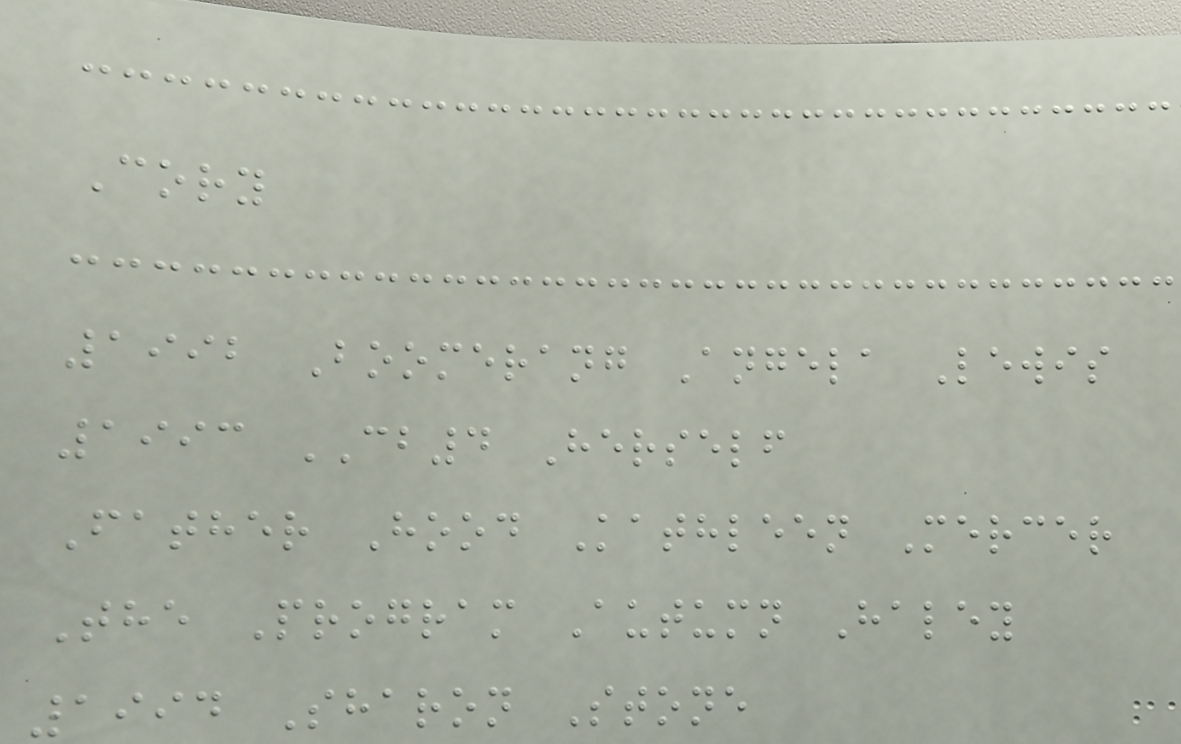Cory
1992 Boomerang Angela Lewis
1993 CB4 Herself
Father Hood Kathleen Mercer
The Program Autumn Haley
1994 Sharon Stone
